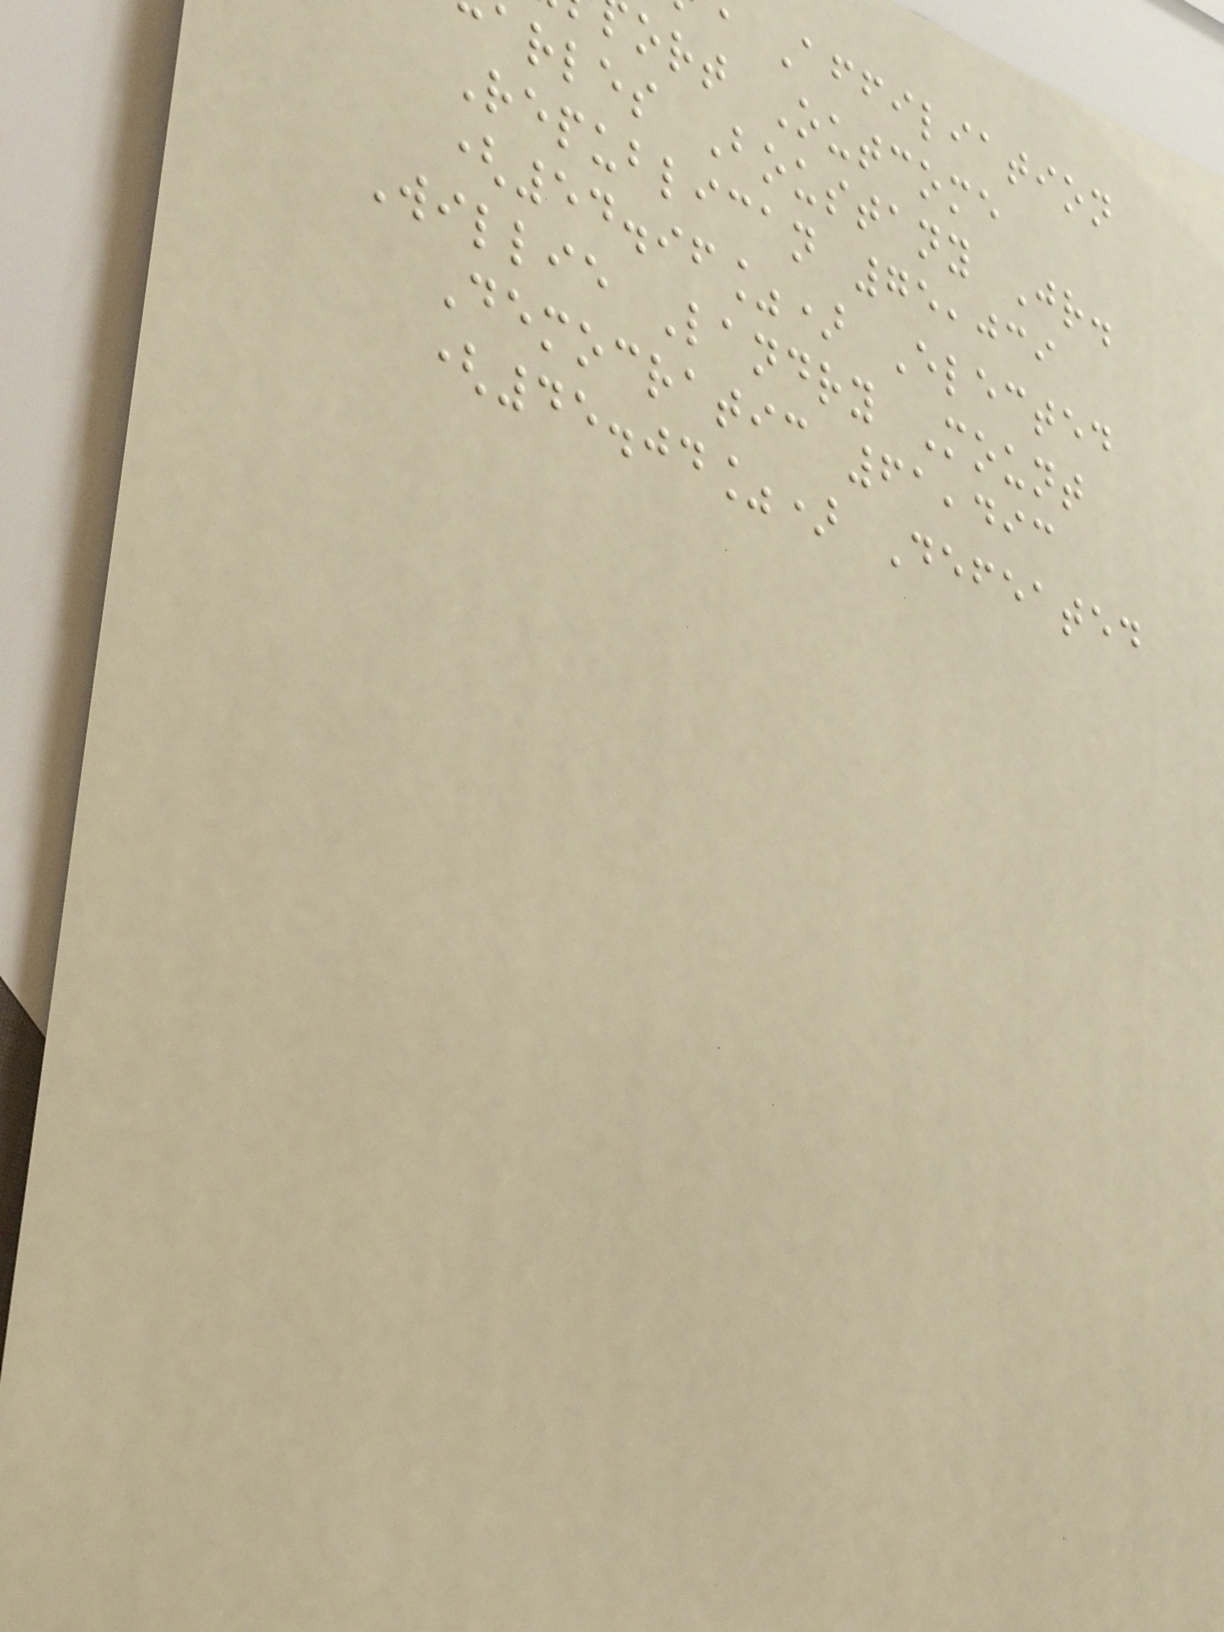Affiliation
ort Outcome
arles Boustany Jr.
Republican 75,039
(54.96%) Elected
Willie Landry Mount
Democratic 61,493
(45.04%) Defeated
